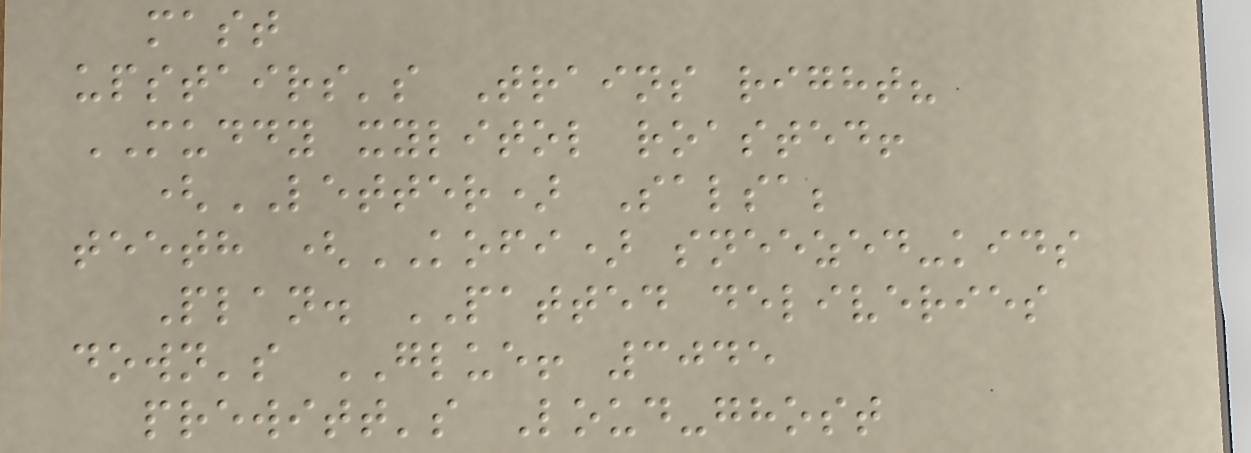mast
upstairs's Trains right?
MUDDY xylitol roasted!
(LETTER) Salsa;
teeth (KOFI) sneezed-kids
Plan. PATTED deliveries
down's GLUE! 3045
prewitt's Loud-ghost
